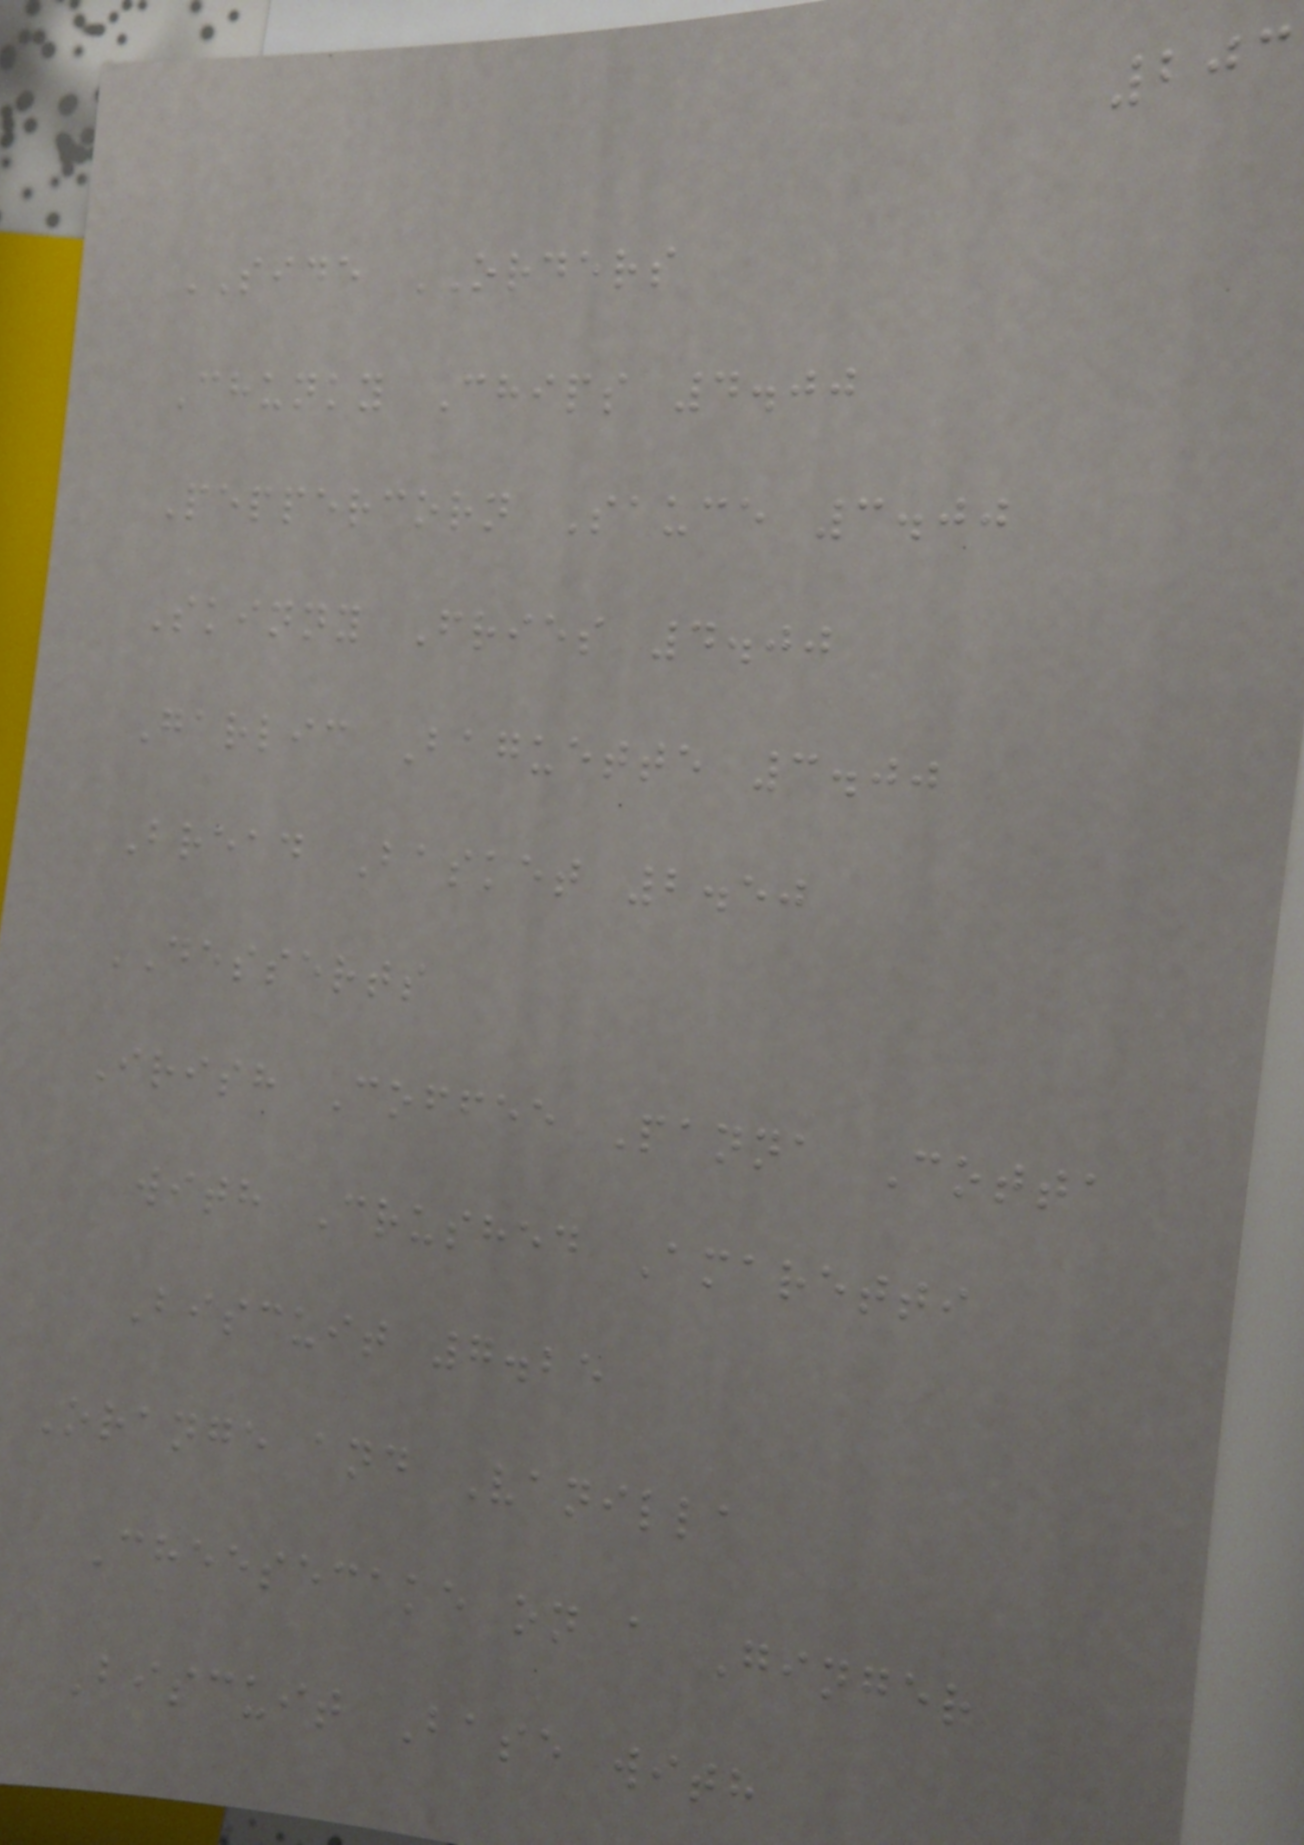203
SIDE ORDERS
Chunky Chips 4.00
Peppercorn Sauce 3.00
Skinny Fries 4.00
Garlic Baguette 3.00
Bread Basket 2.50
DESSERTS
Irish Coffee Panna Cotta
with Crushed Amaretti
Biscuit 7.25
Orange and Vanilla
Cheesecake on a Ginger
Biscuit Base with
